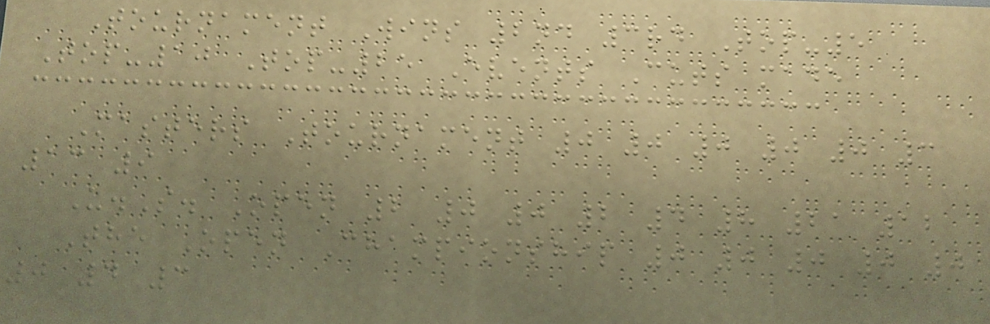Tournament Wins 2nd 3rd Top-5
Top-10 Top-25 Events Cuts made
Masters Tournament 0 0 0 0 0 3
13 9
U.S. Open 2 0 0 2 4 8 21 12
The Open Championship 0 0 0 0 0
0 4 3
